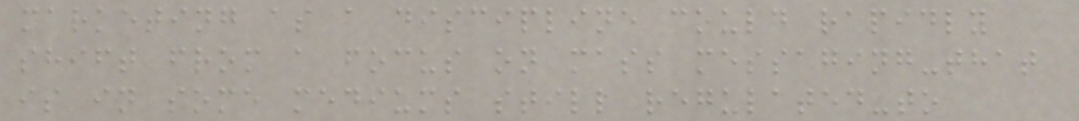marketing as a discipline could rapidly
shift from a focus on mass messaging-that
is in some mediums still regulated-to
